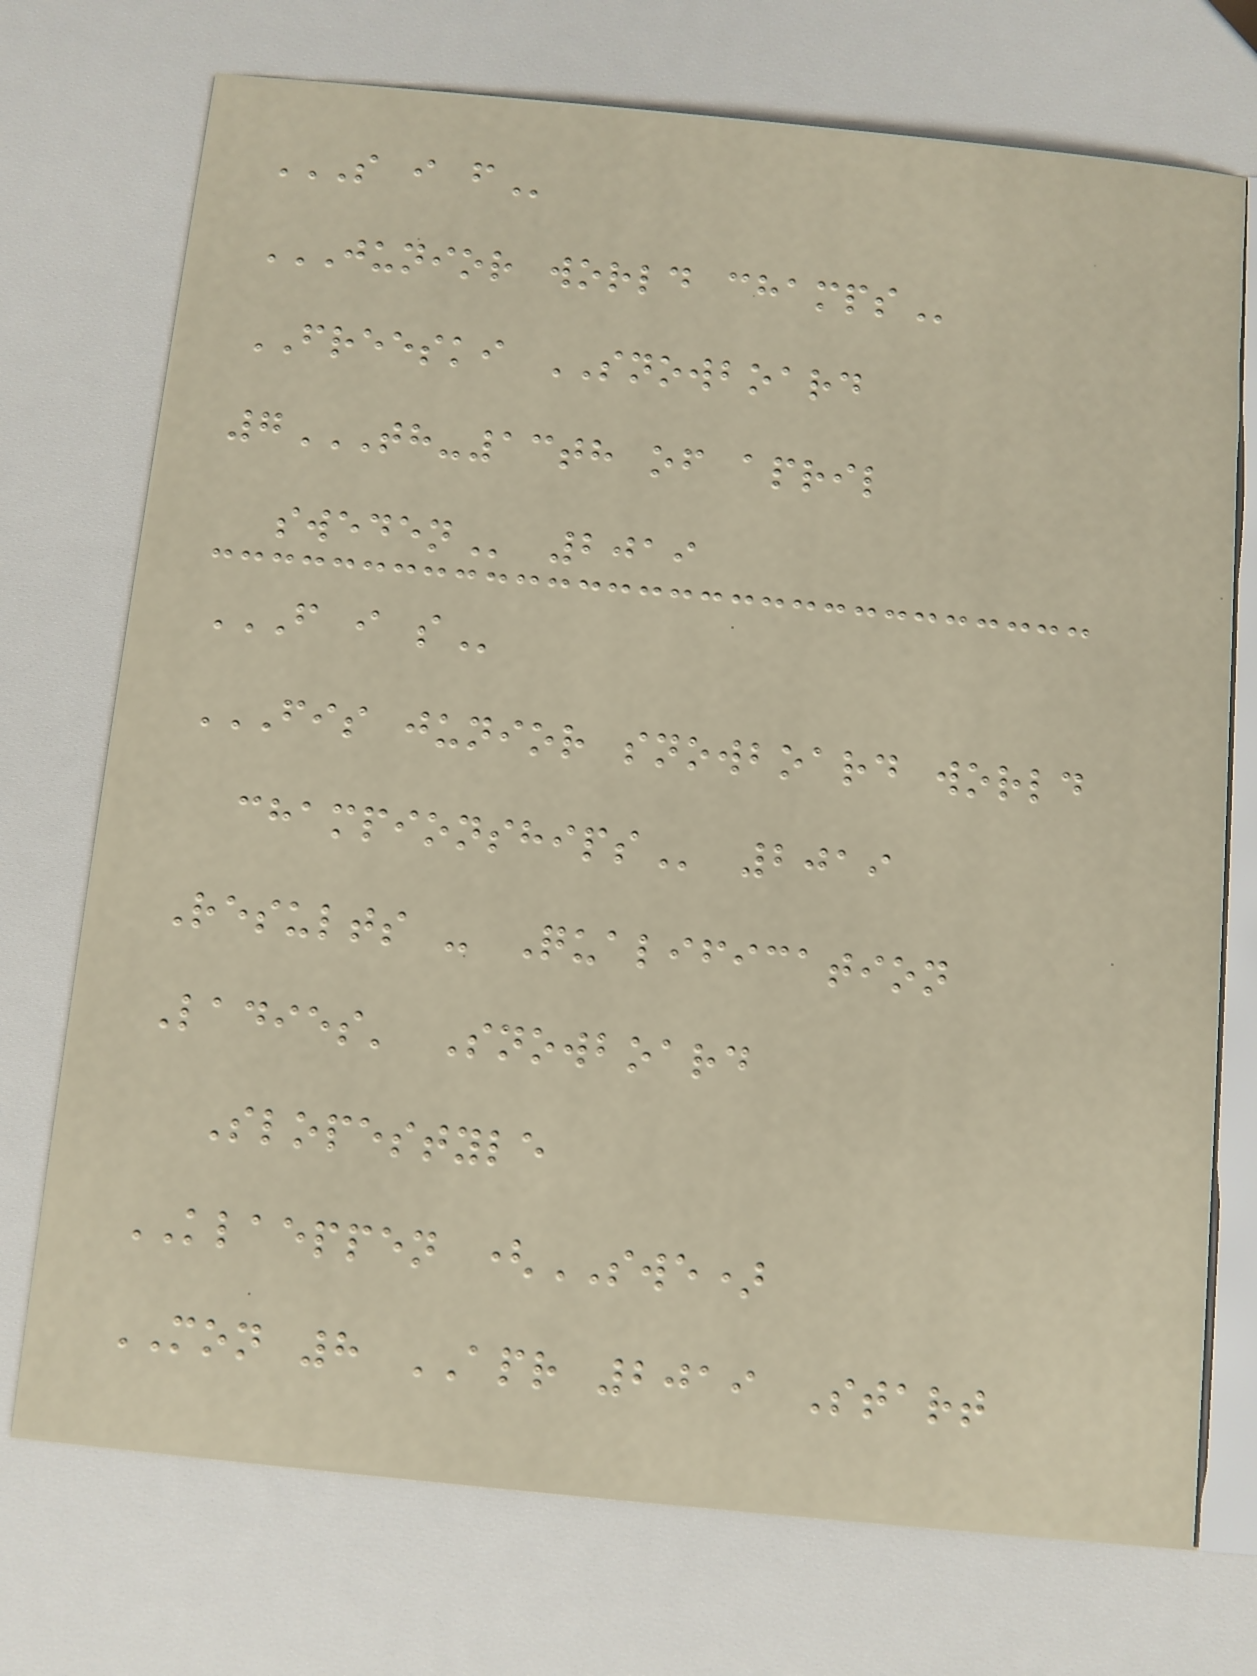S I F
JUNIOR WORLD CHAMPS
FREESKI SNOWBOARD
7TH-13TH OF APRIL
SWEDEN 2019
F I S
FIS JUNIOR SNOWBOARD WORLD
CHAMPIONSHIPS 2019
Results - Qualification
Ladies' Snowboard
Slopestyle
KLAEPPEN (SWE)
MON 8 APR 2019 Start
